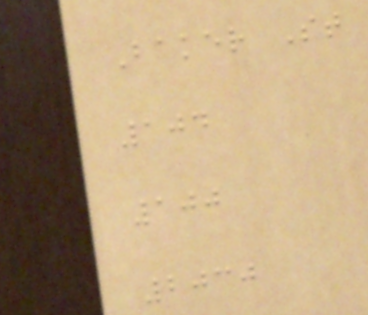Baker St
104
100
2030
